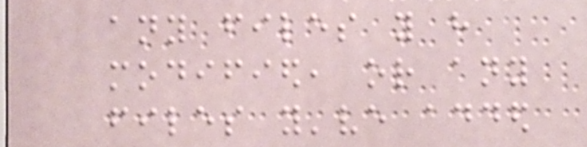any files you have
modified, or any
files you've added
